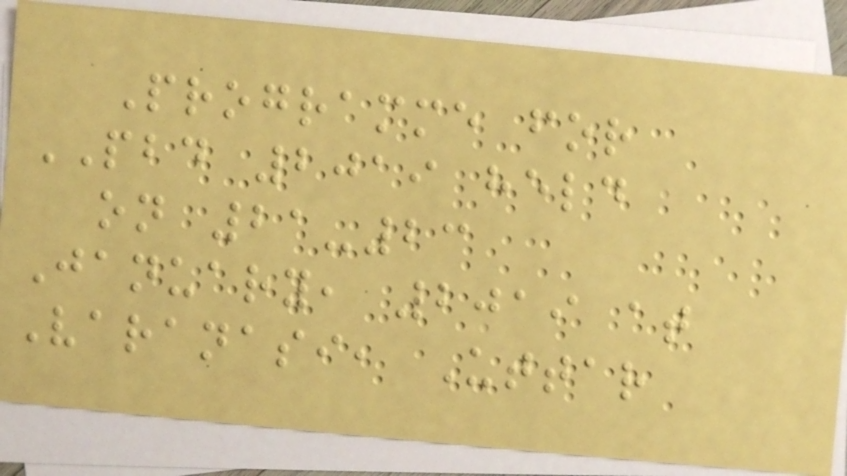Programme for
PBD 2019 held
on 21-23
January, 2019 at
Varanasi, Uttar
